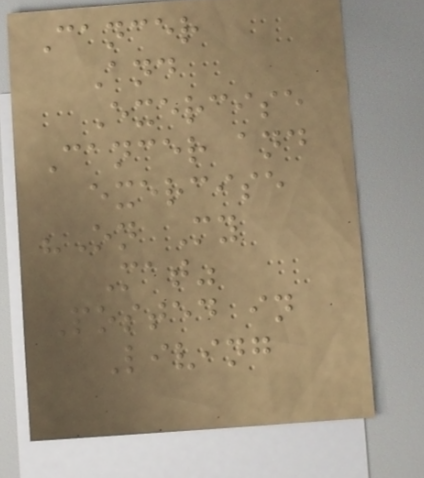Cancer
And
Exercise
Cancer and
exercise
"On My
Mat"
Posted in
Living
